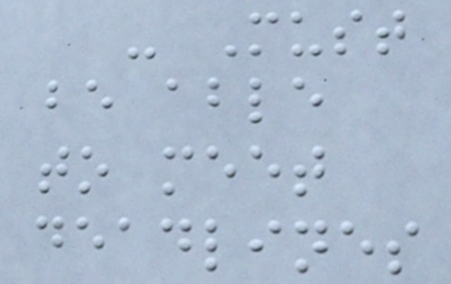- Must
be able
to meet
deadlines
